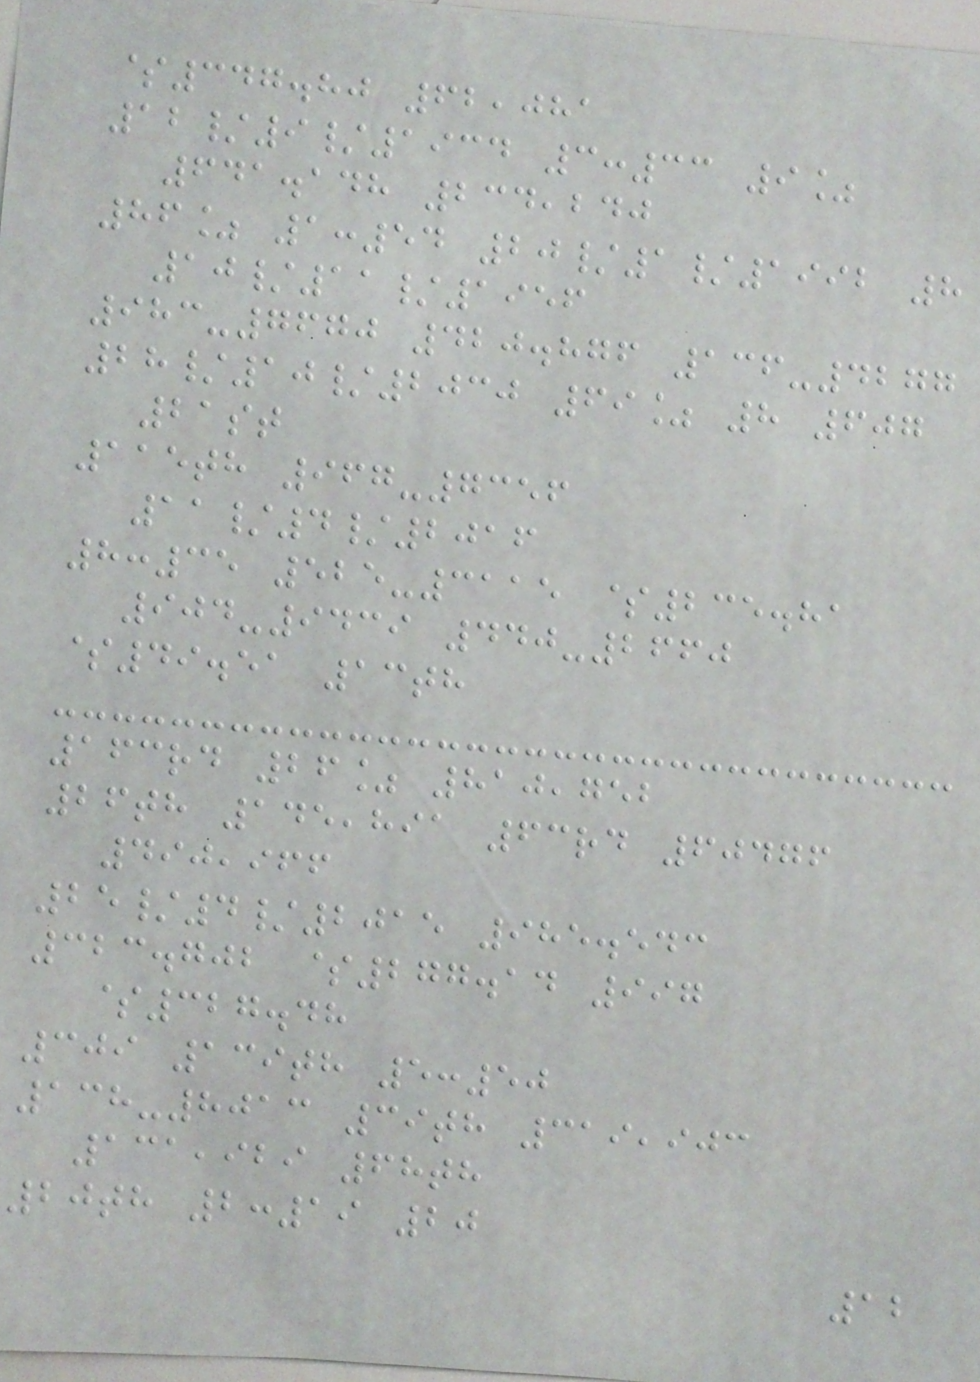$347.80 62,081
12/9/1934 3:33 9%
641.148 234,240
86% 1:54 20/1/1992 8
10/11/1956
983-7670 420.876 136-4277
28/10/2030 69% 8 607
21st
115th 967-7356
11/4/2016
8:35 525-3115 $235.81
904-9439 440-2660
$49.51 13th
163rd 26% 810,752
26th 145,891 63rd 60476
490,966
25/4/2015 985.543
323.702 $277.14 997
$327.48
309 139th 5:50
138-8013 39th 319,903
131,929 68th
20th 2:19 20
12
